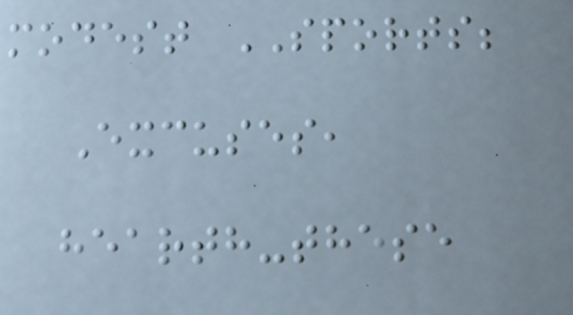modest SPORTS;
Excuses,
hearth-these
